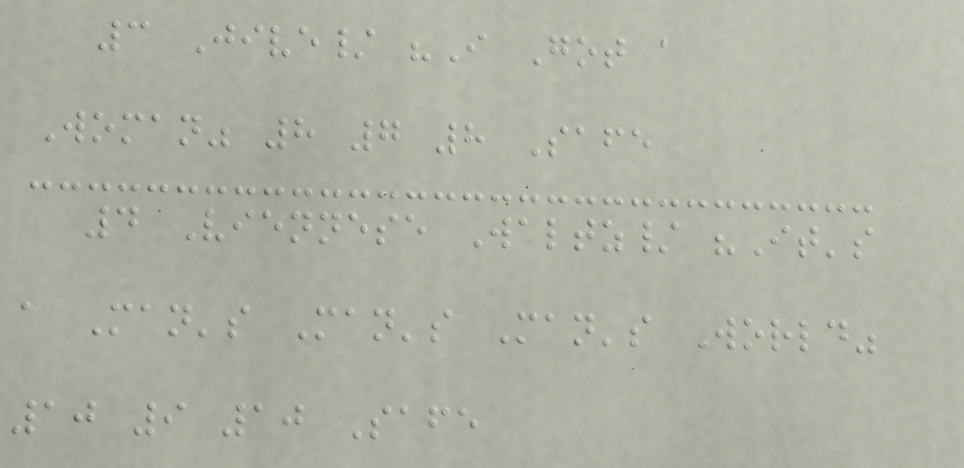3 Jive/ "I Got a
Woman" 8 7 8 Safe
4 Viennese Waltz/ "It's
a Man's Man's Man's World"
10 9 10 Safe
